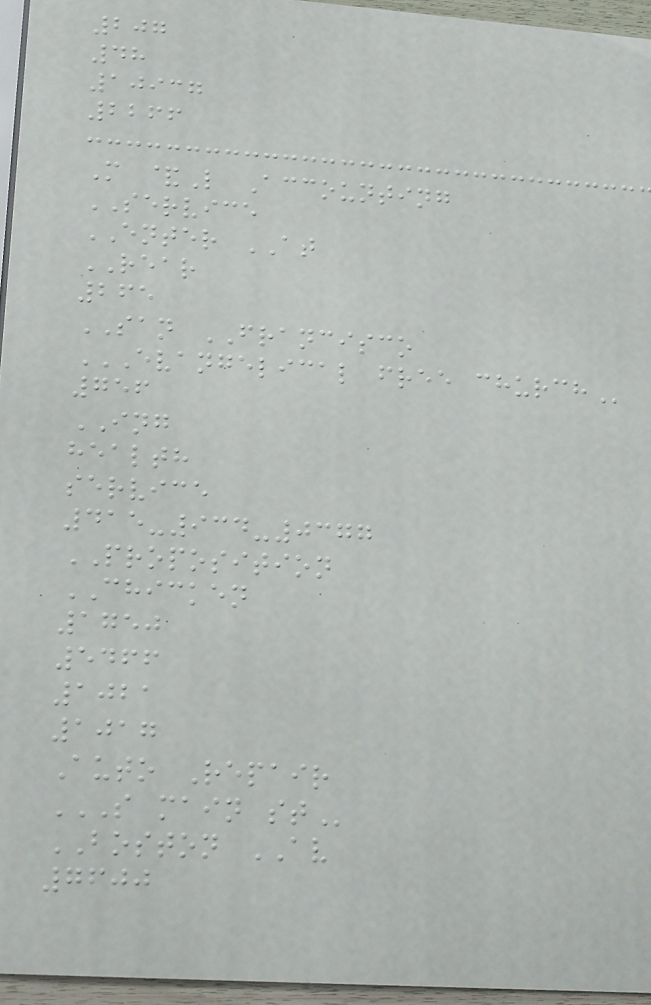207
48
10937
2266
M &L Accounting
SERVICE
ENTER AT
REAR
265
SAN FRANCISCO
EVANGELICAL FREE CHURCH
756
ING
health
service
415-934-0377
PROPOSITION
CHICKEN
1750
5466
1021
1017
Auto Repair
S MAIN ST
BOSTON AV
7600
